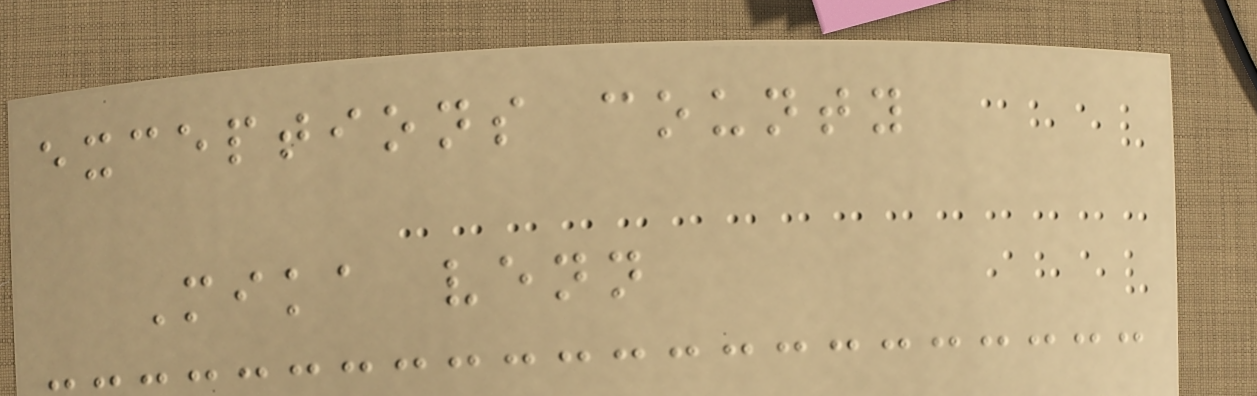exceptions county
Mika venn
